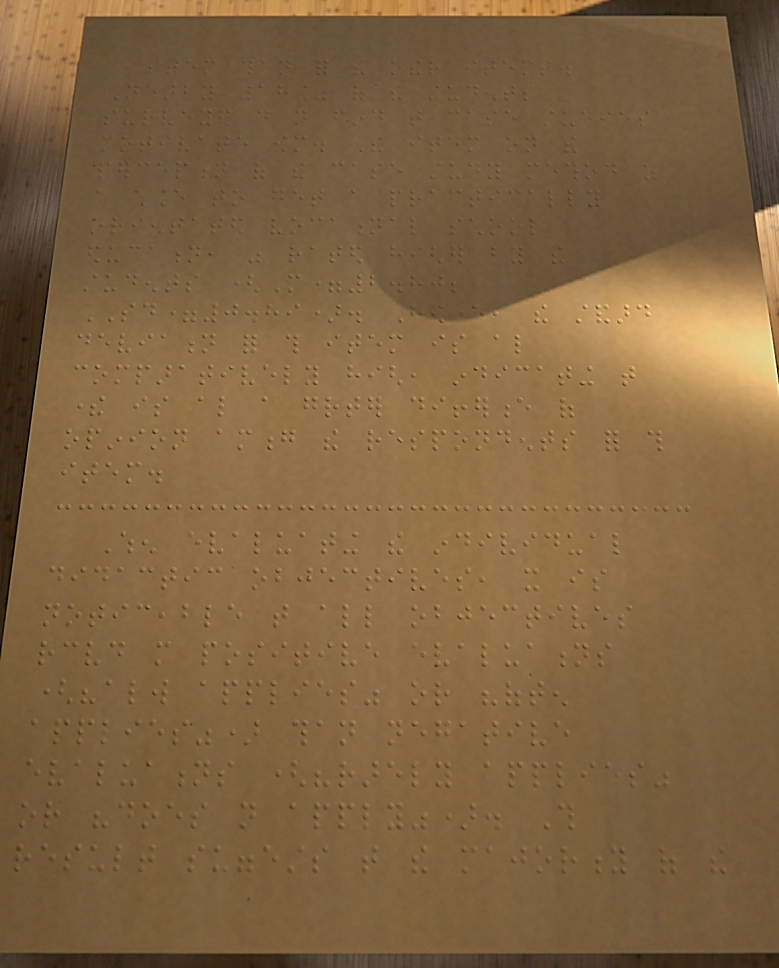item than for the other items.
Nearly 18% of the students
surveyed do not find that case studies
motivate them. The item on the
perception of the case study method as
a chance to get a practically
orientated vocational school
education, was rated higher by the
students (M=2.80;
SD=0.89). However, the standard
deviation for this item is also
comparatively high, indicating that
there is also a greater difference of
opinion among the respondents for this
item.
When evaluating the individual
didactic objectives, it is
noticeable that all objectives
received more positive evaluations
("always applies" or "often
applies") than negative
evaluations ("rarely applies"
or "does not apply"). This
result suggests that the majority of the
